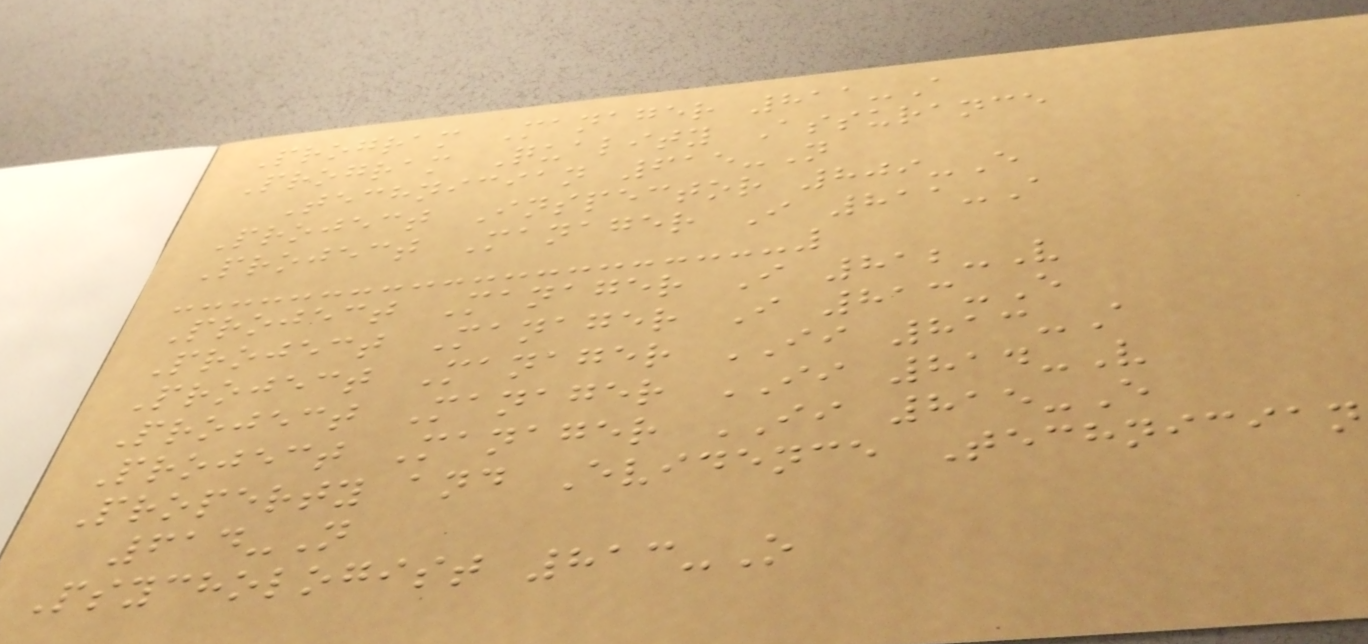Program Manager 811-A
Program Quality Assurance
Technician 615-N
Project Inspector 809-E
Project Manager I 811-A
Project Manager I 812-V
Project Manager I 813-E
Project Manager II 813-A
Project Manager II 814-V
Project Manager II 815-E
Property and Evidence Technician
614-N
Psychologist 813-O
